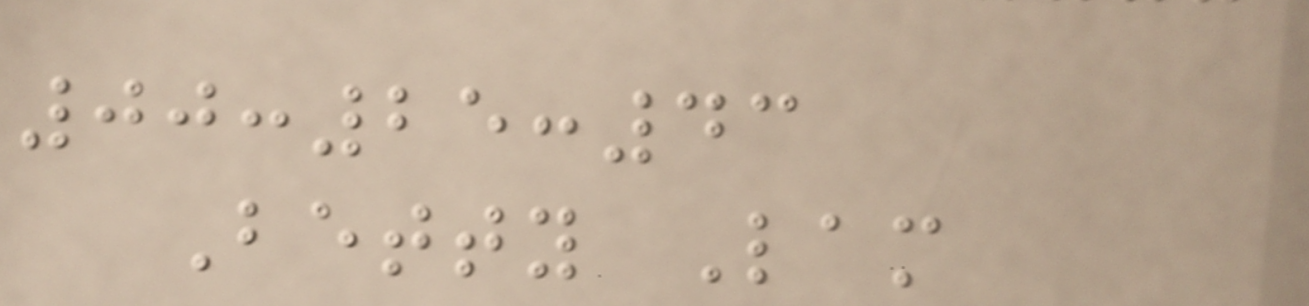00:25:43
Betty Lam
